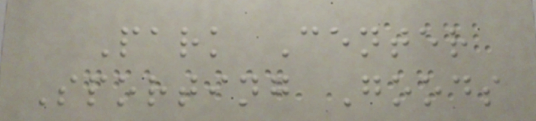Park Center
Sporting Goods
